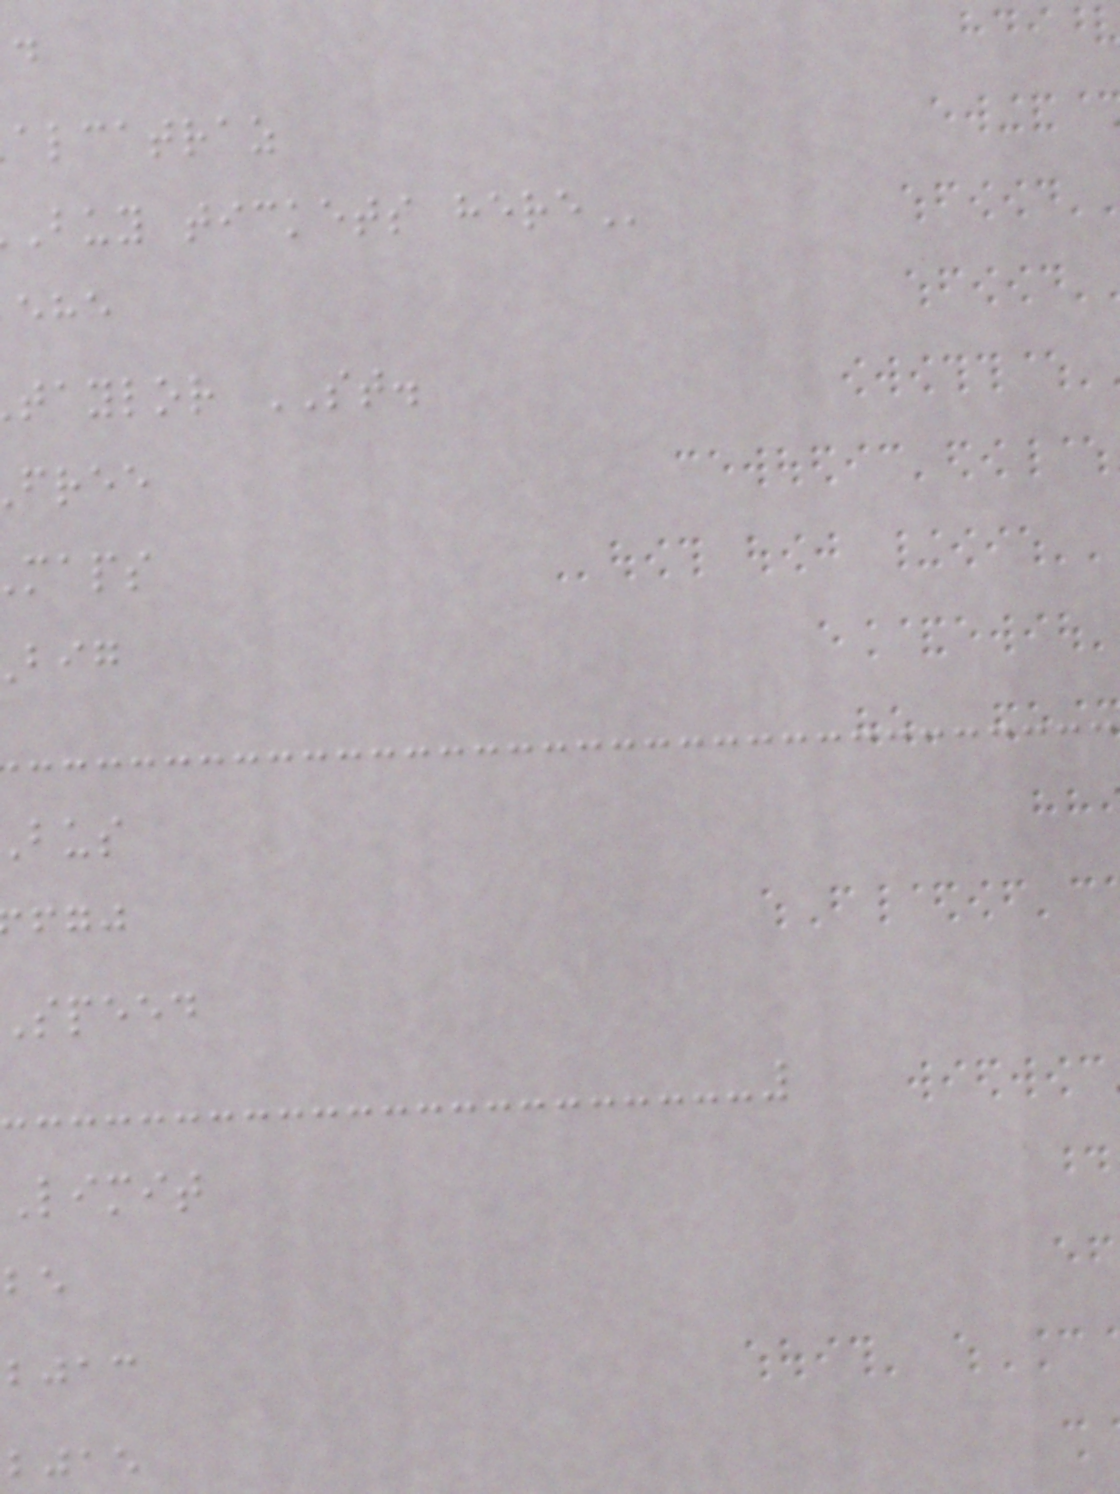alcatraz
buy tickets
taylor ST.
free
maps
speed
limit
bjac
bjae
